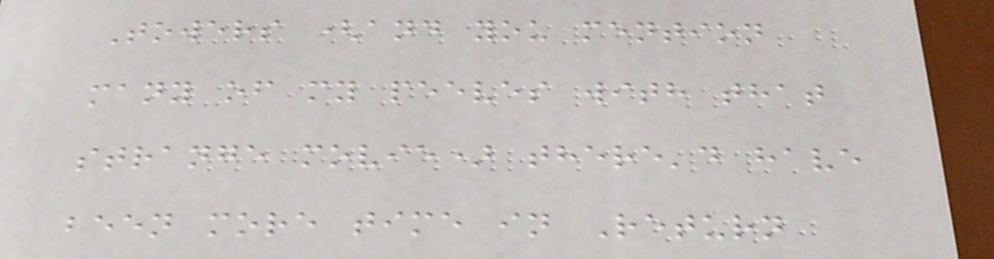Towers (and you mention
many of my peeves with that
strange movie) there'd have
been more time in Return
